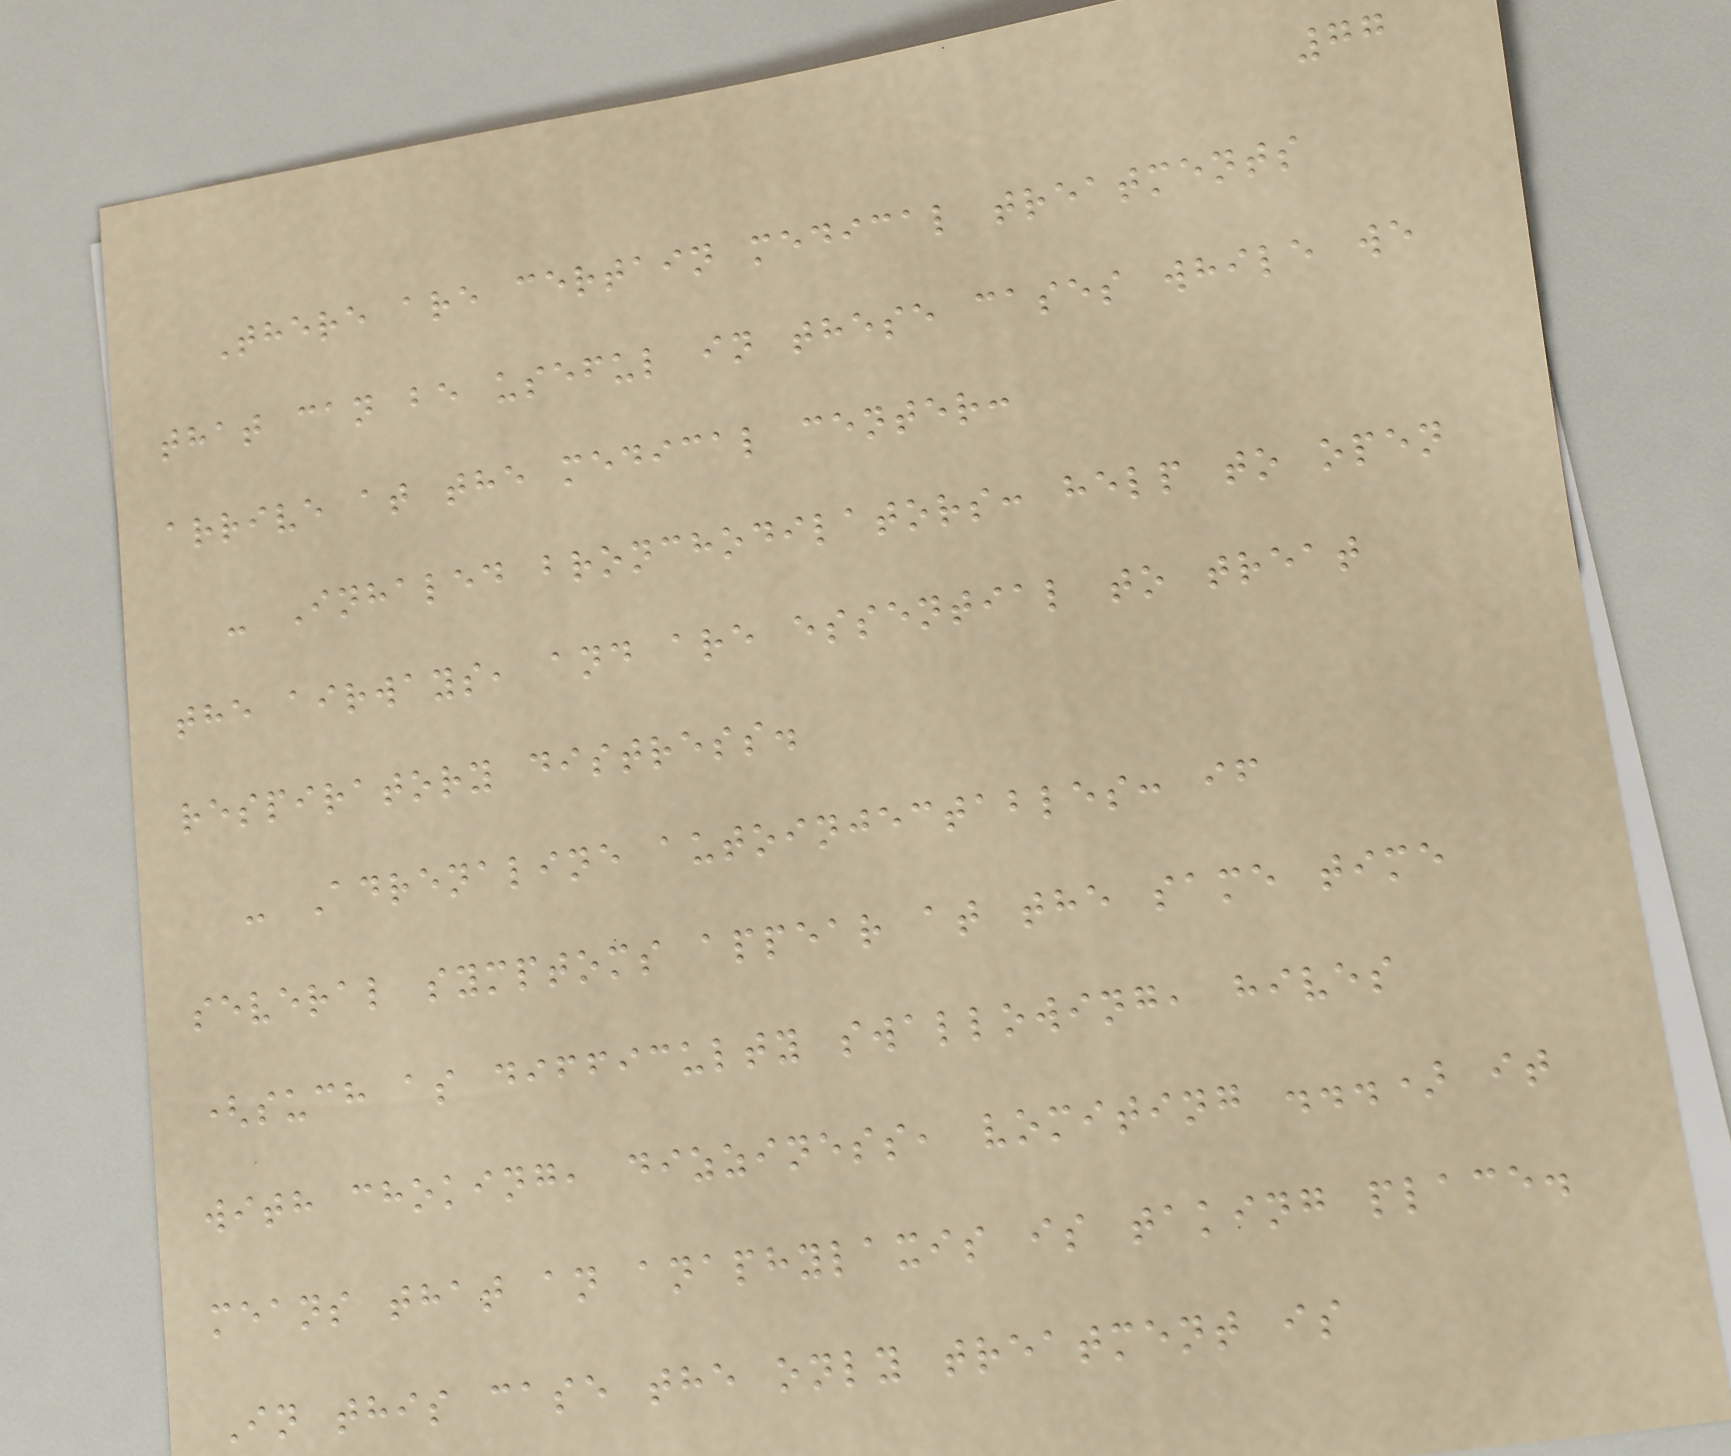77
There are certain medical treatments
that can be useful in these cases while we
arrive at the medical center:
- Inhaled bronchodilators: help to open
the airways, and are essential to treat
respiratory distress.
- Adrenaline autoinjectables: if
several symptoms appear at the same time
(such as difficulty swallowing, hives
with choking, dizziness, vomiting ...) it
means that an anaphylaxis is taking place.
In this case the only treatment is
